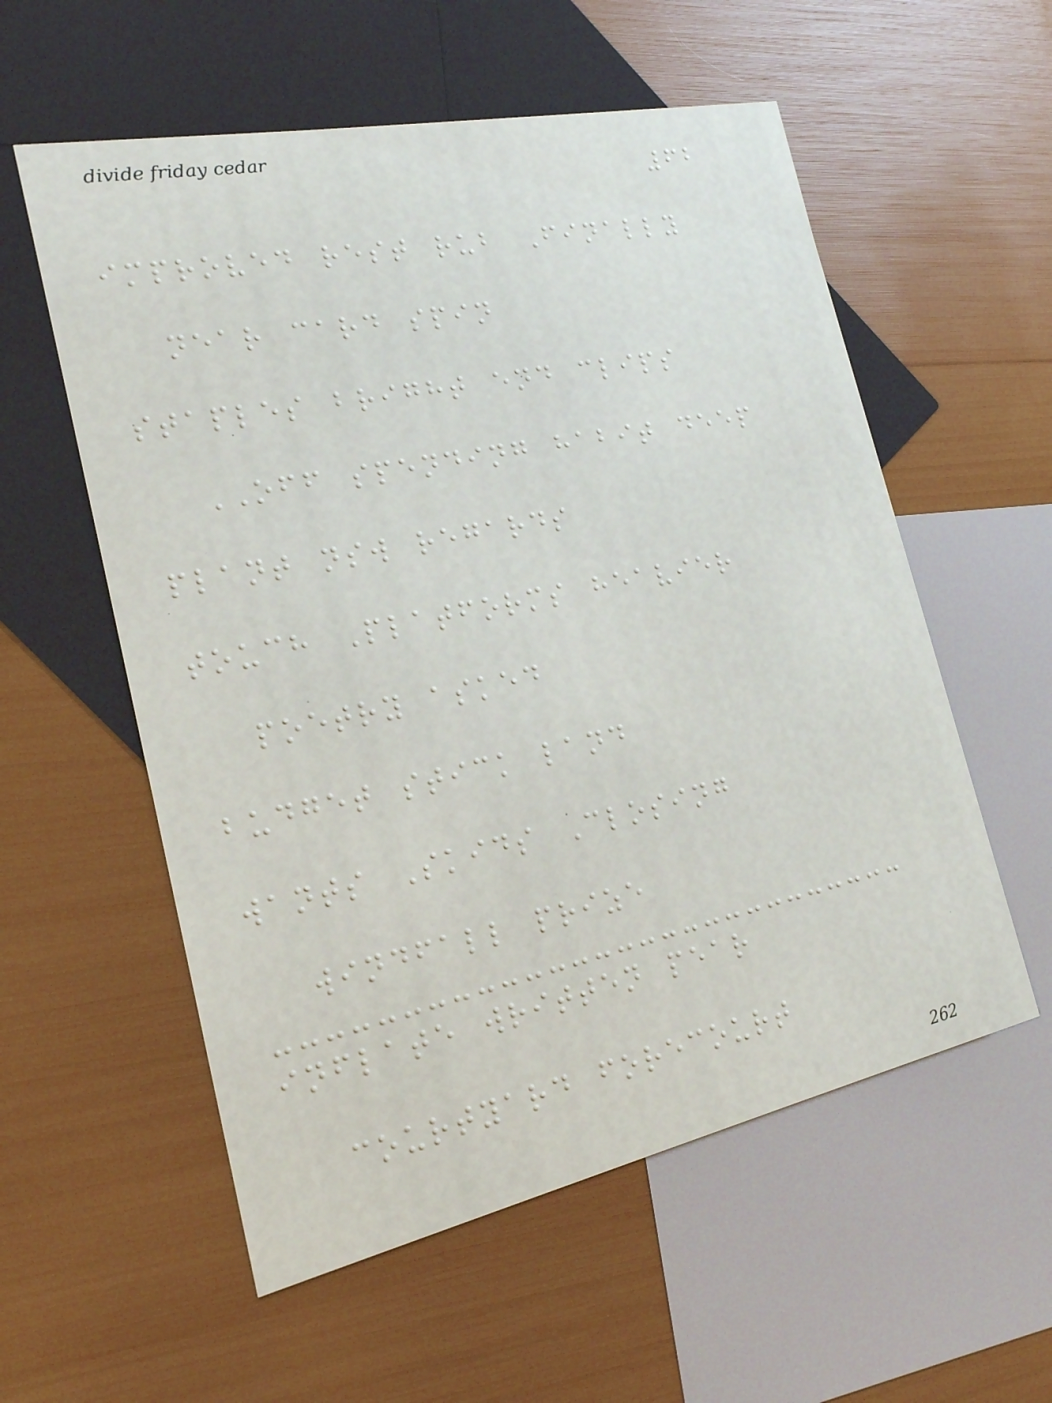62
improved rest rub Finally
near card spin
staples bright end clips
OFF spending habit deep
plant nsw regards
touch Platforms heavier
poetry asked
budget stick land
wants Skids Closing
windfall prize
inflate written pear
courtyard forecourt
